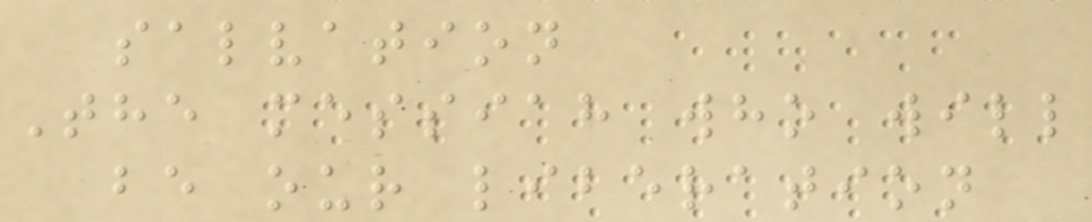salvation
The messiah who will
be our liberation
